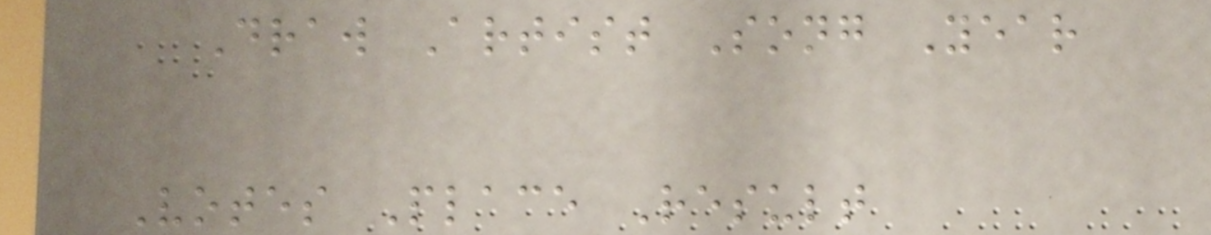Draw Artist Song Year
Votes Place Result
